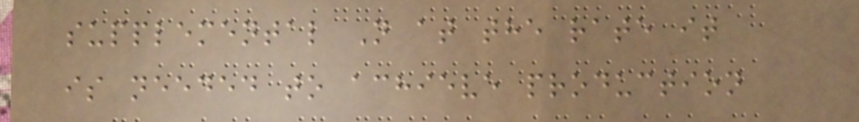supplemental N at the rate it
is needed to achieve production
